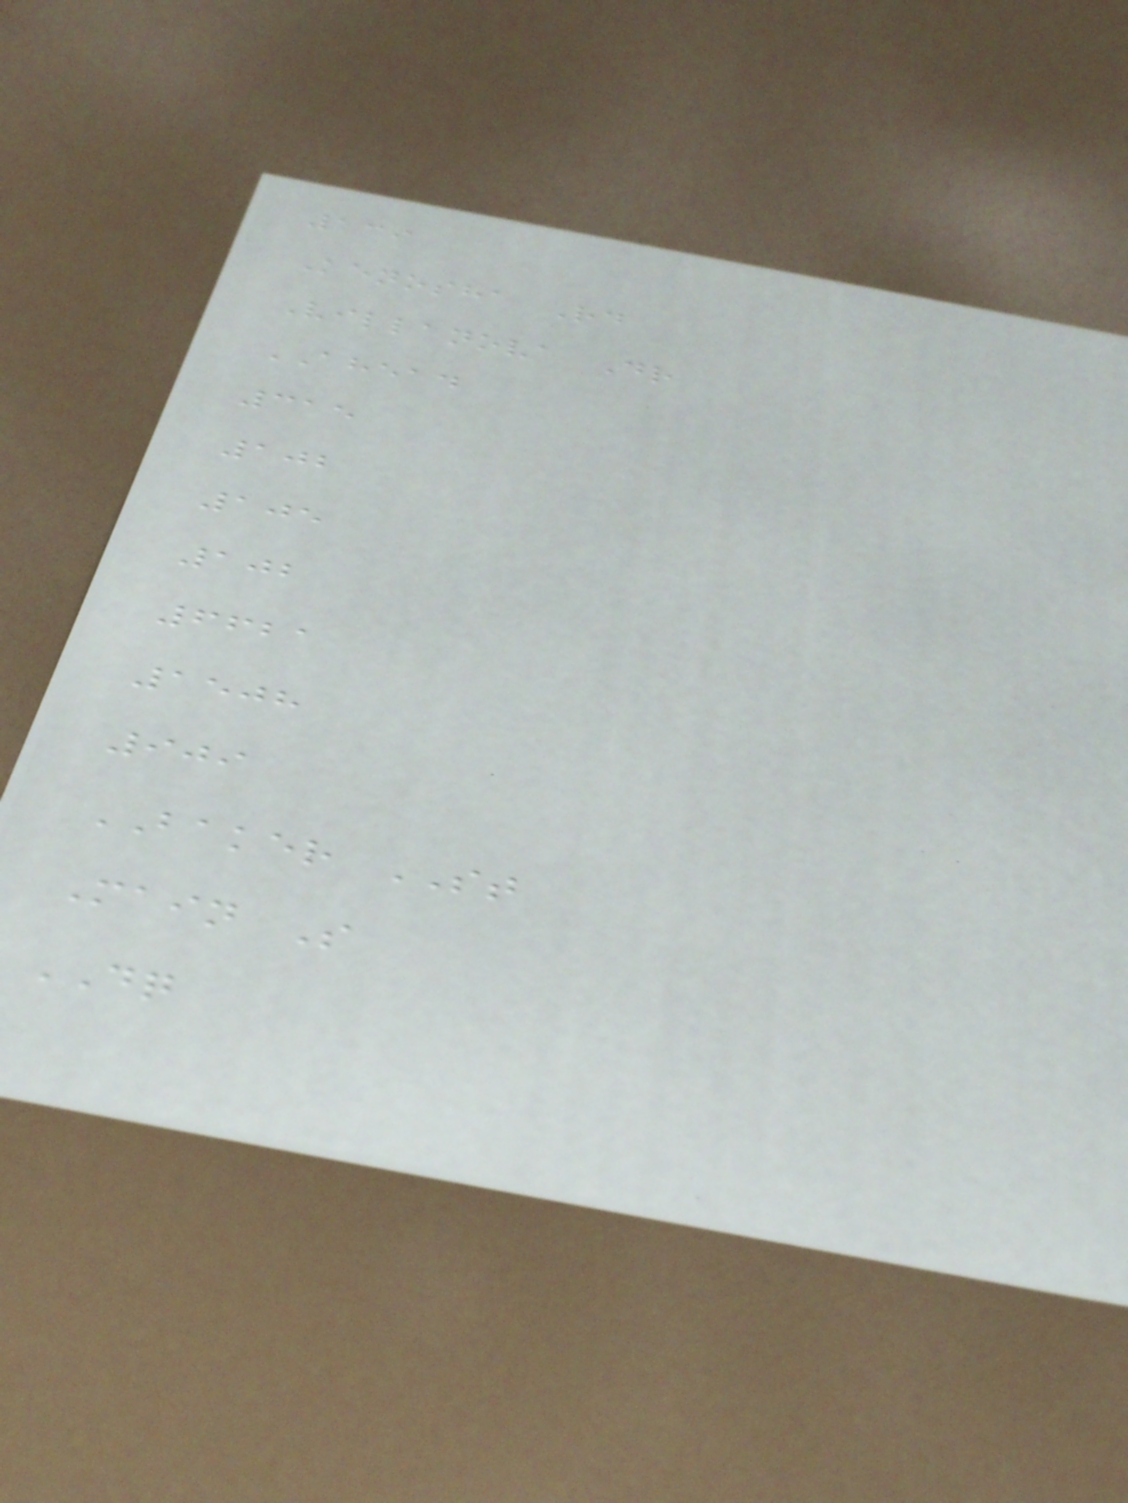139
Kenosha Rd
Villanova Dr
AHEAD
315
102
105
102
6621
1508
909
BAKER ST
Main S
DQ
